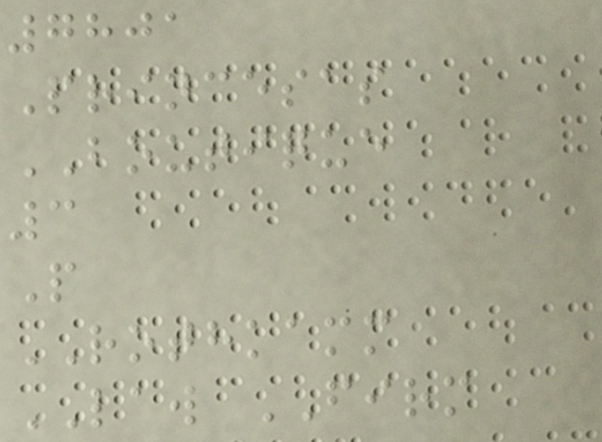7801
Princesas
BOUTIQUE
3
P
ROTHKAMM
LAW FIRM
